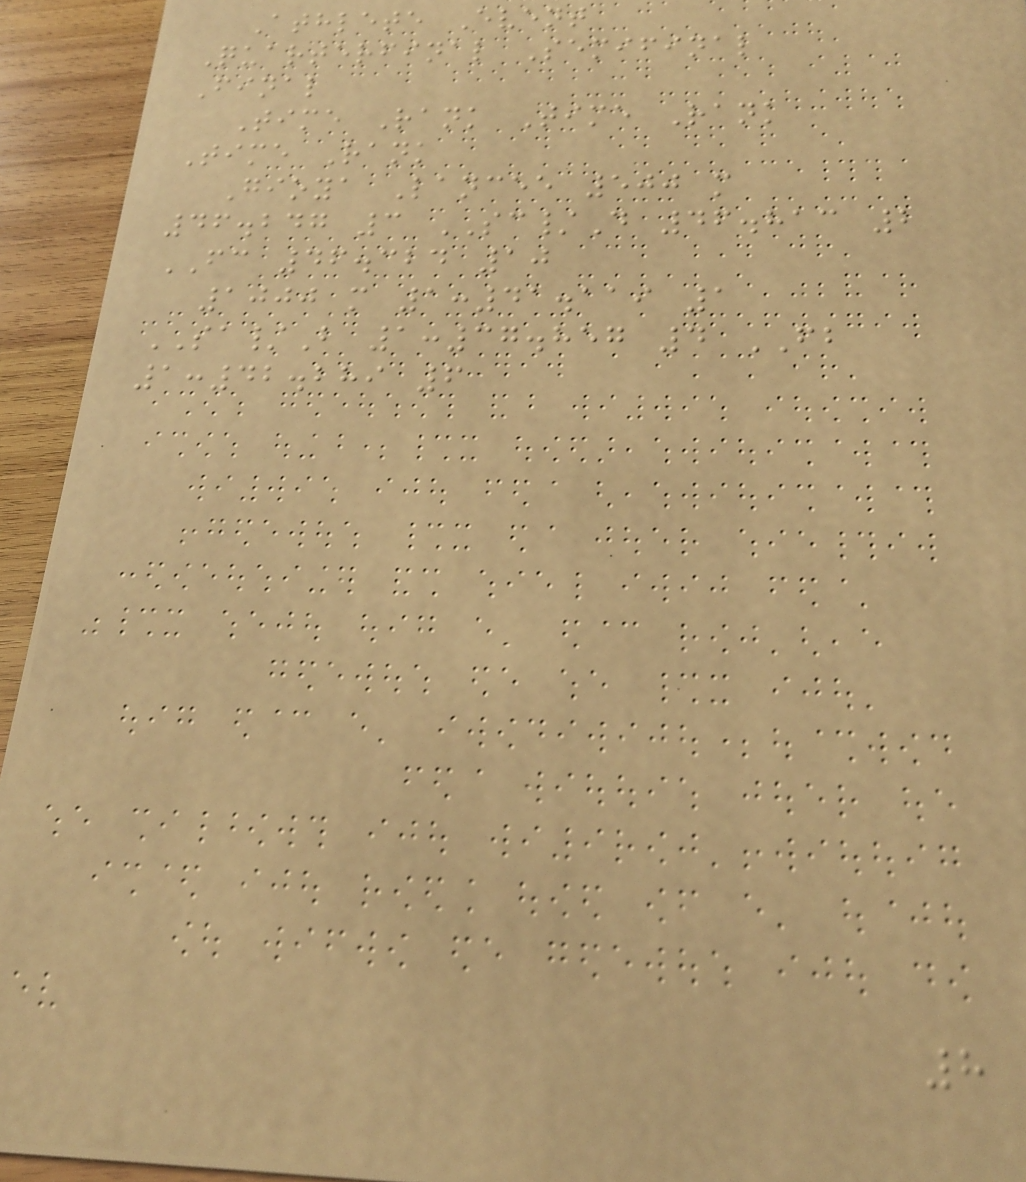Athlete Event
Quarterfinal Semifinal
Final
Time Rank Time Rank
Time Rank
Gioya Lancee 500 m
46.247 3 SC/D 46.813 2
FC 46.324 10
1000 m 1:41.119 1
SA/B 1:37.857 4 FB
1:42.289 6
8
